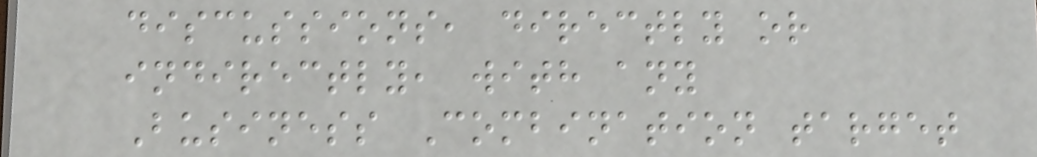discussions, directly or
indirectly, with any
Business Combination target
